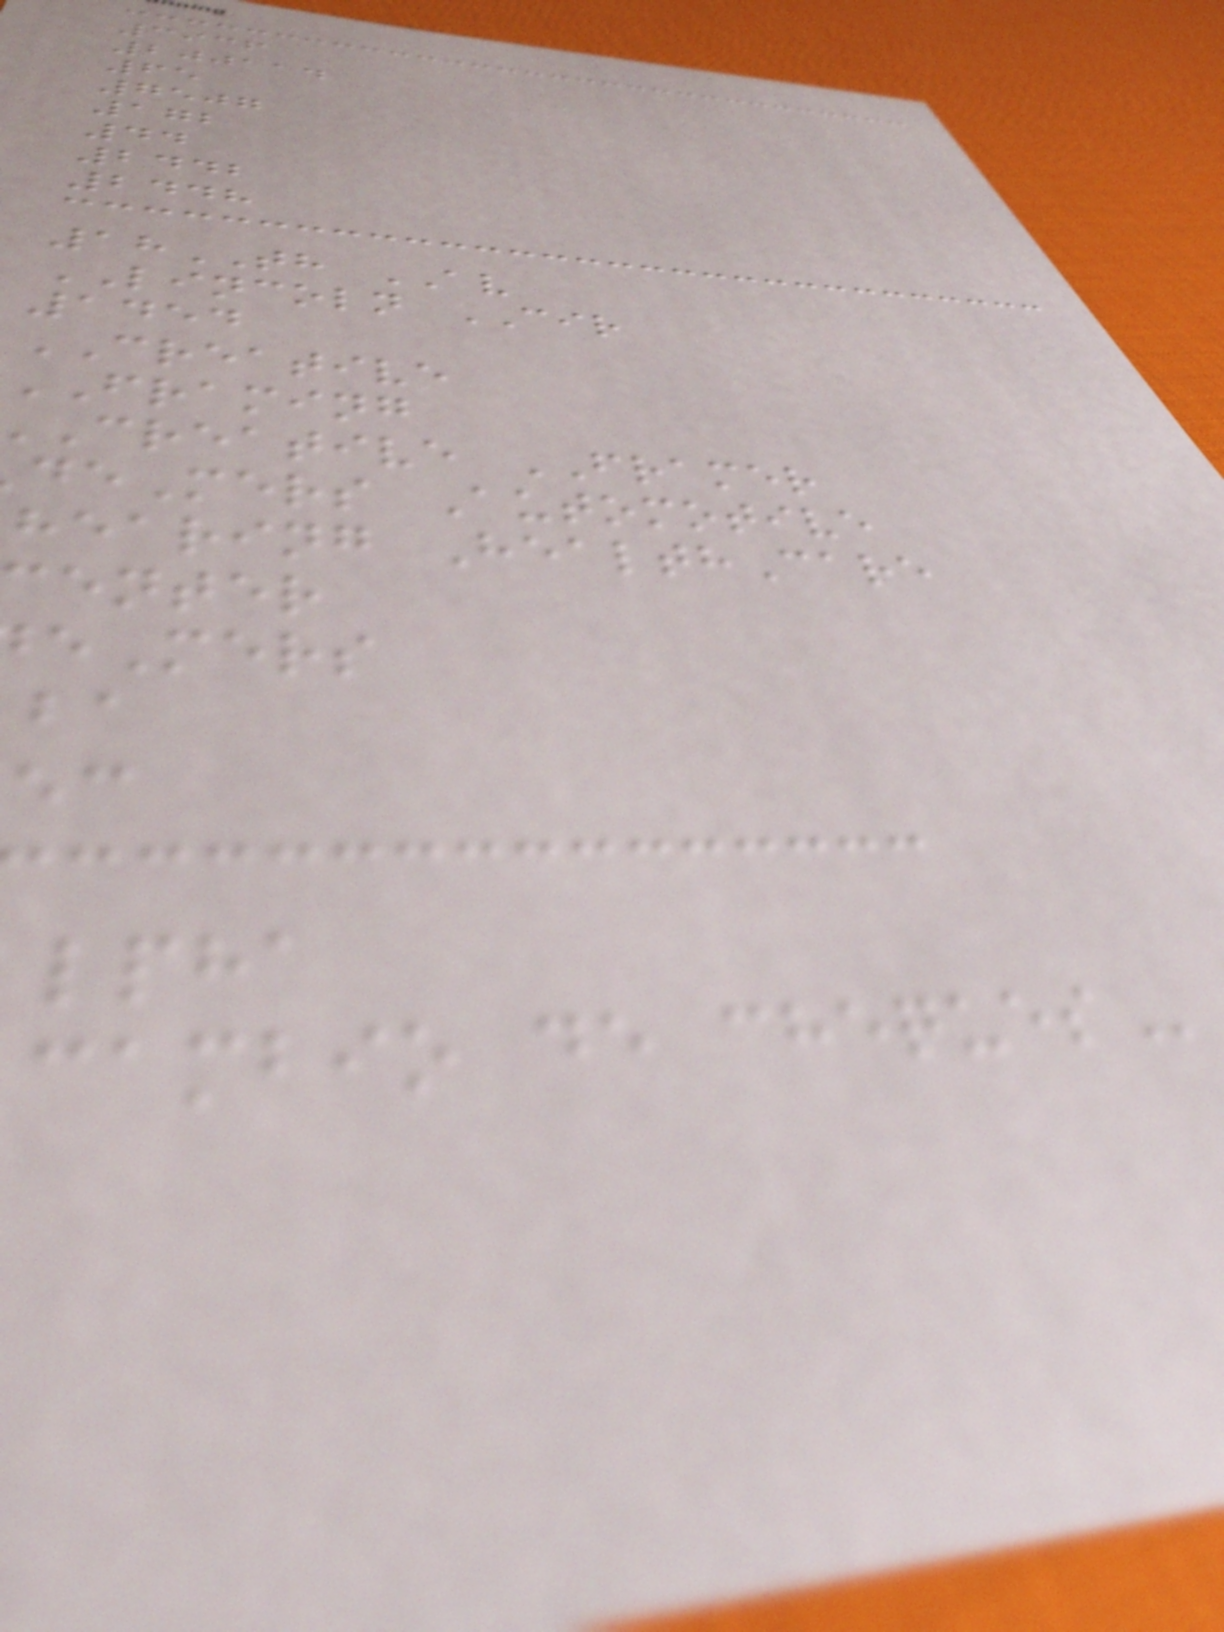3936
200114
65
7507
172
44
2442
2448
18TH AV
LINCOLN CIR
1454
CREATIVE
FRAMING
creative FRAMER
eMers Automotive
hearing HealthCare
enter
eMers
lpha
cambio de
